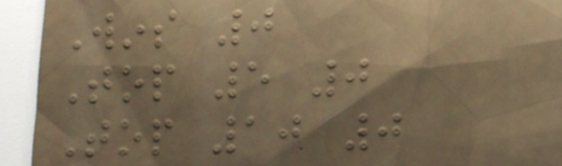Wins 0
Top 5 0
Top 10 0
